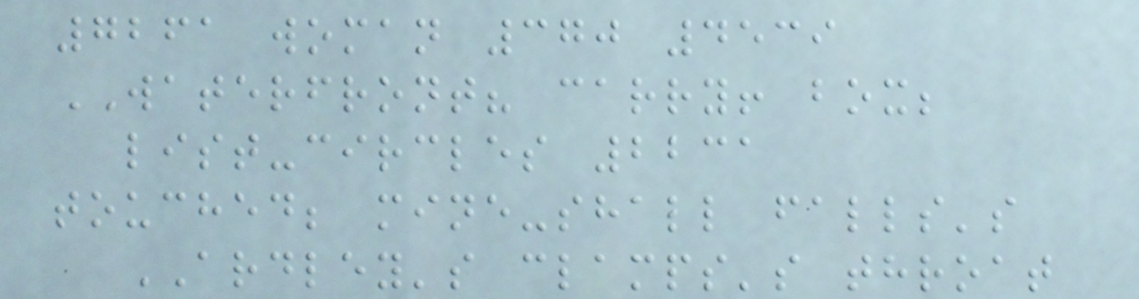7261 woman 370 4539
WATERFRONT? carry! box;
list-circles 2231
touched; mine-shall falls's
ARDLEY's clamps's throat
